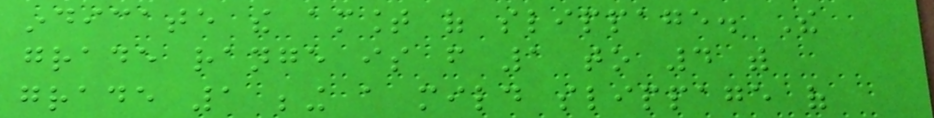indicate the amount of slippage. The
grade range is from 1 to 4 with
grade 1 being a mild slippage of
